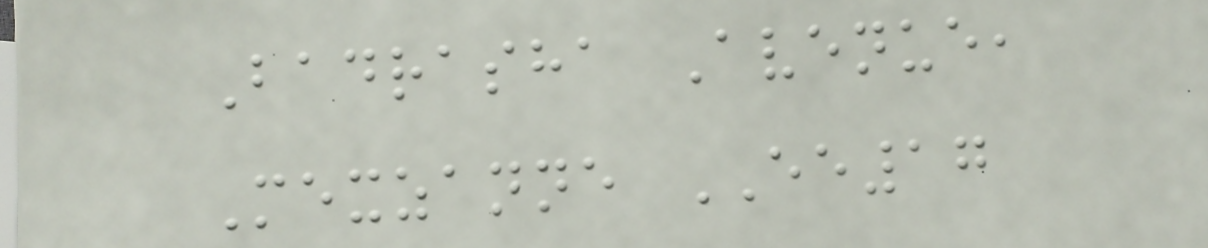Badrasha Avenue,
Mexzanne EE17
